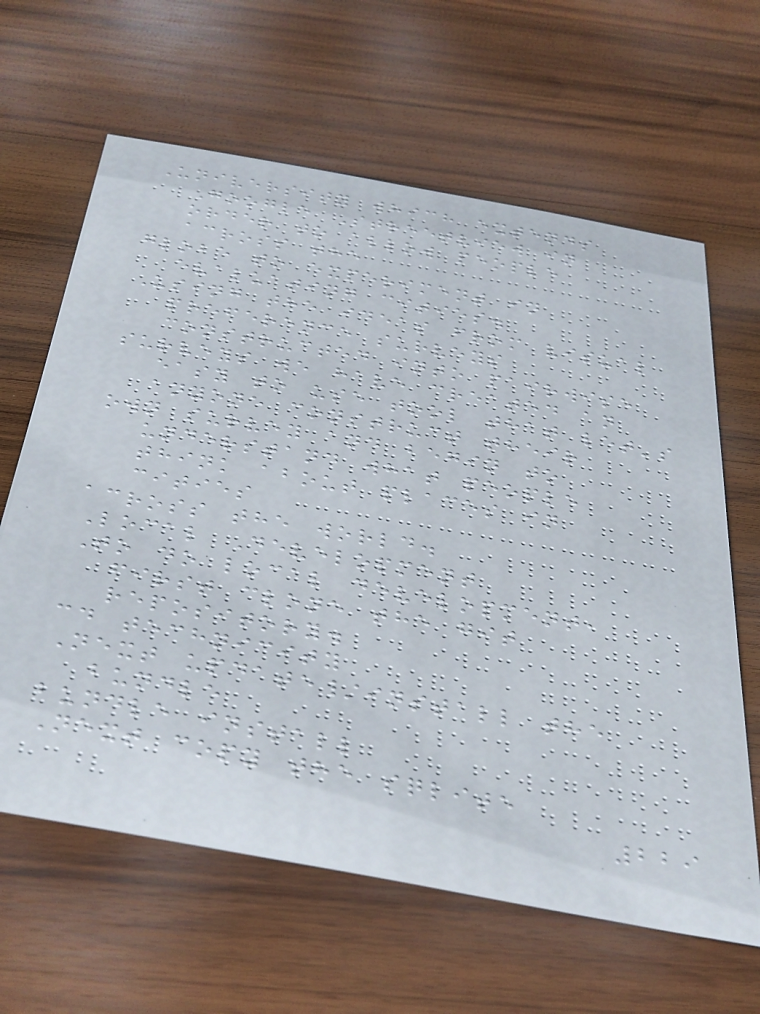University which extends
Google Streetview in
order to allow people
across the
globe to experiment in
evaluating cities.
Using the ideas from visual
preference surveys
constructed into pairwise
surveys we have created an
easy to use tool that let's
anyone construct their
own survey and begin to
understand what people
think about places in
cities
across the world.
Local Development
To do local development,
first clone the git
repository.
cd technicity
Next update/install the
bundle
bundle install
Next copy the sqlite
229
